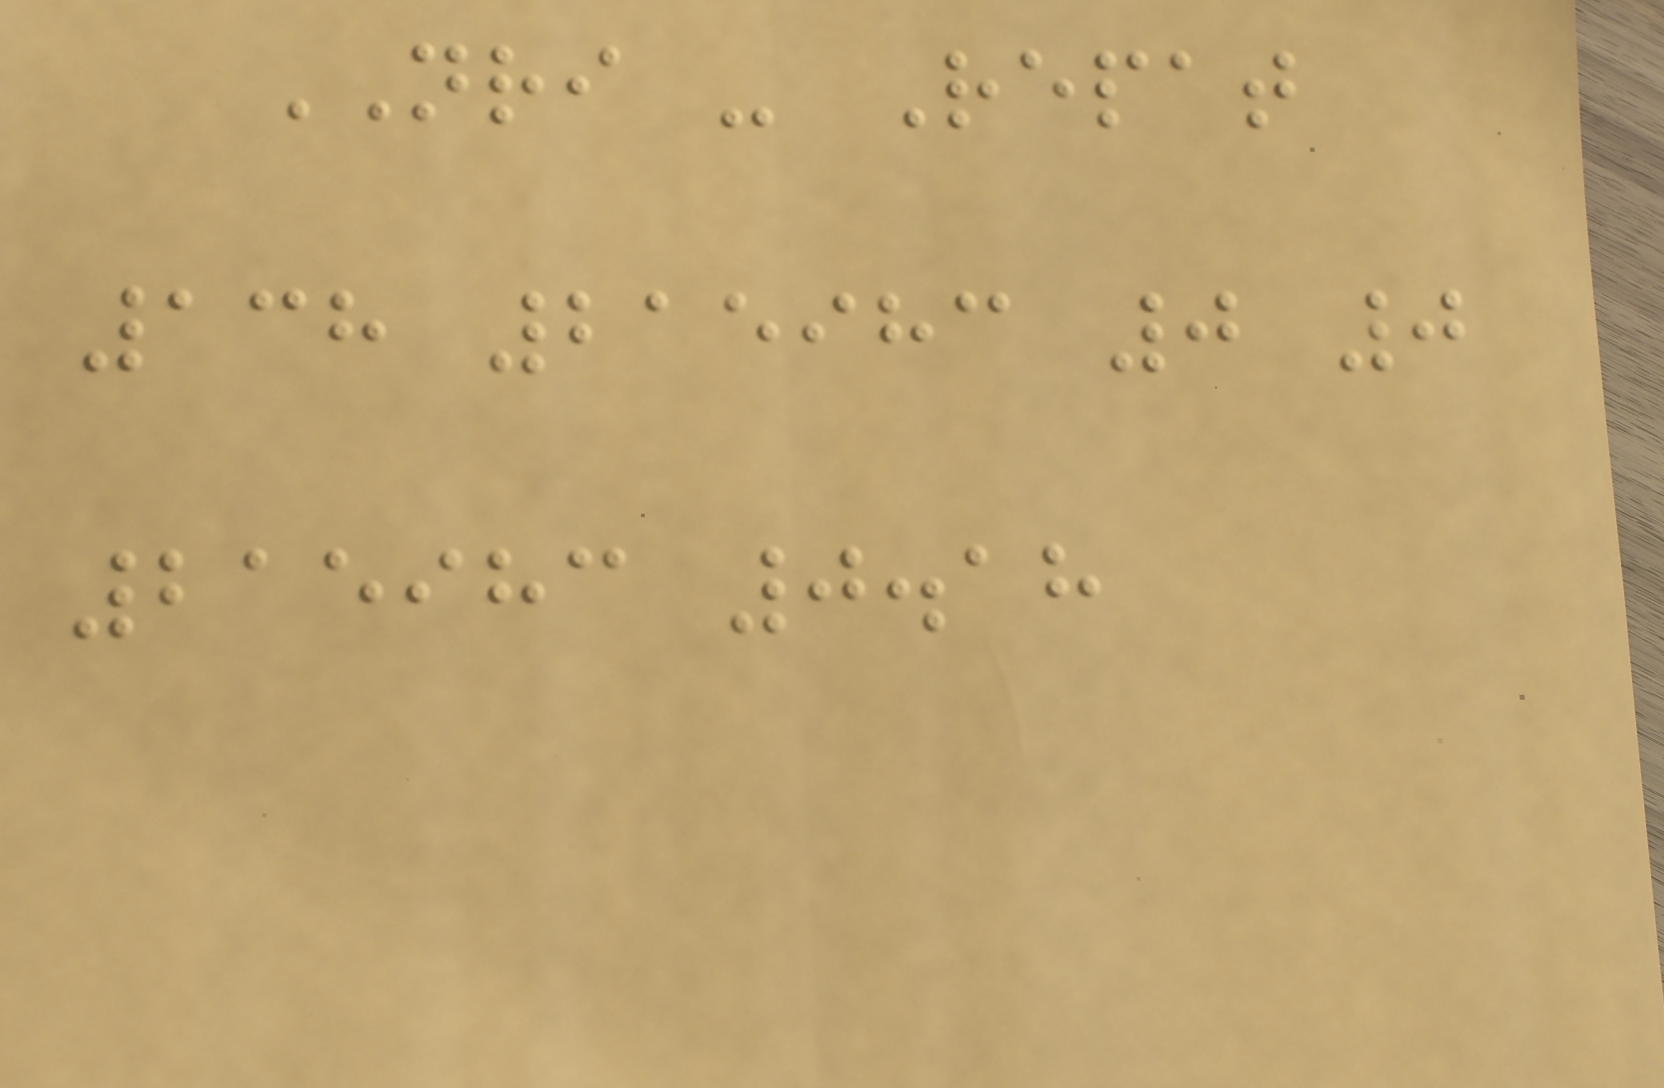NRI - Repat
138 215983 0 0
215983 0.18
